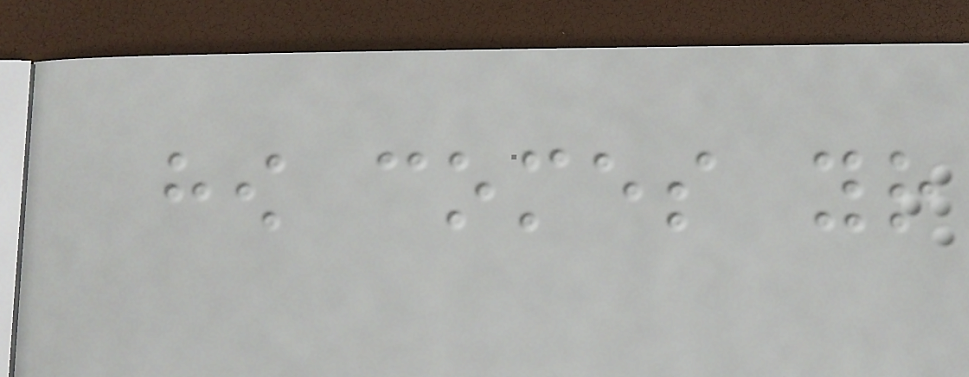how comes your
